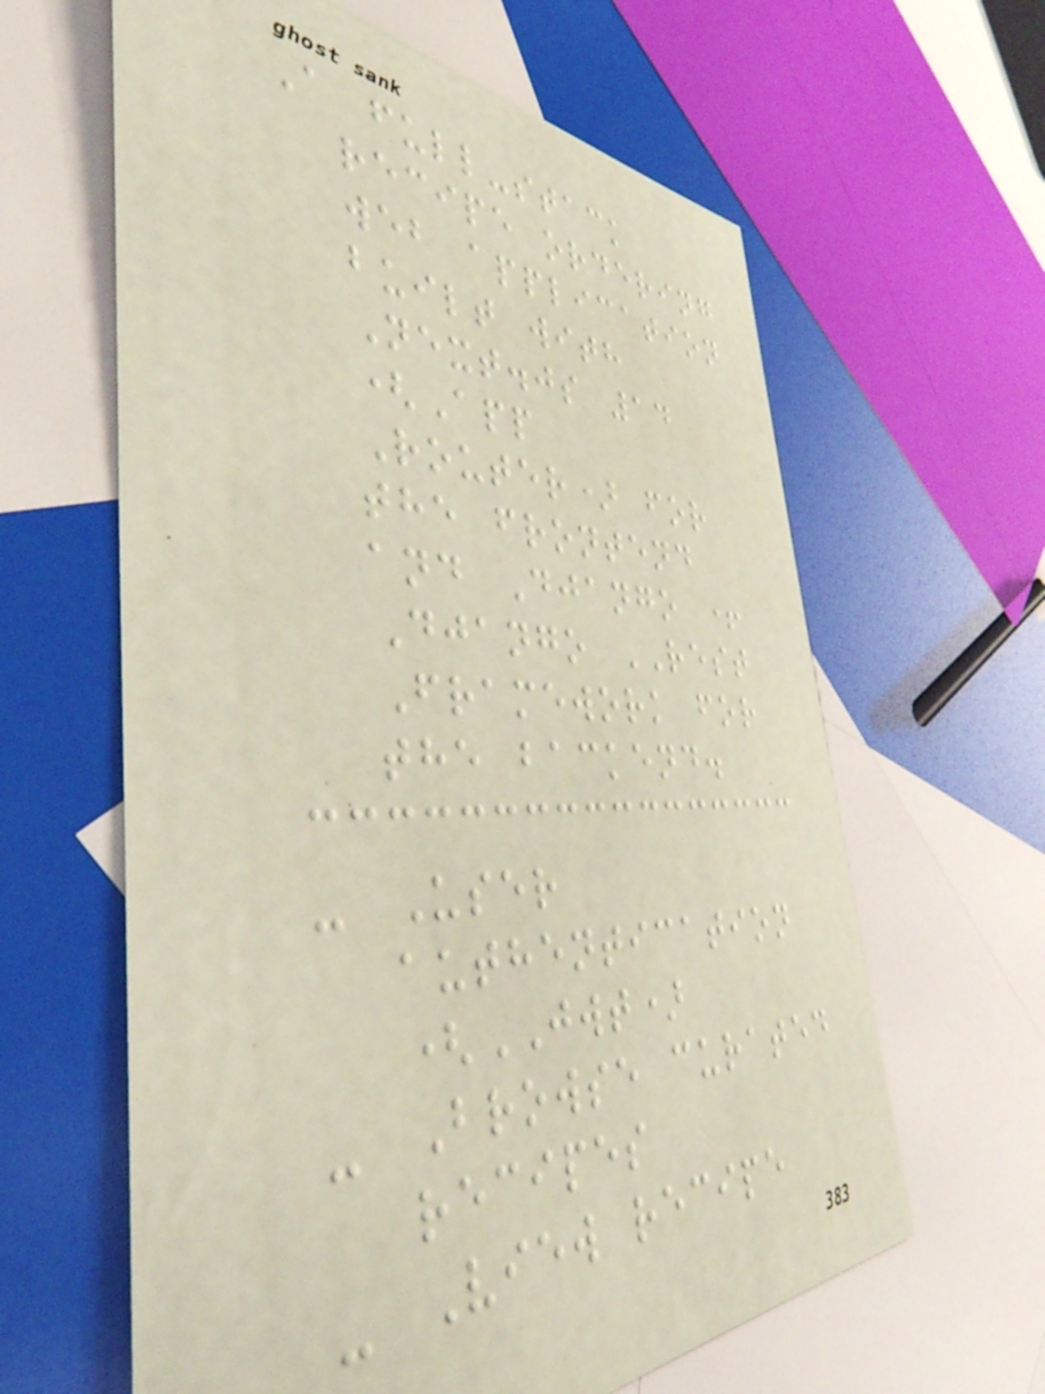A full-stack
recipe ordering
web application
built with
Next.js 14
(App
Router) for
the frontend
and Django +
Django REST
Framework for
the backend.
- User
authentication
(JWT)
- Browse curated
recipes
- View recipe
